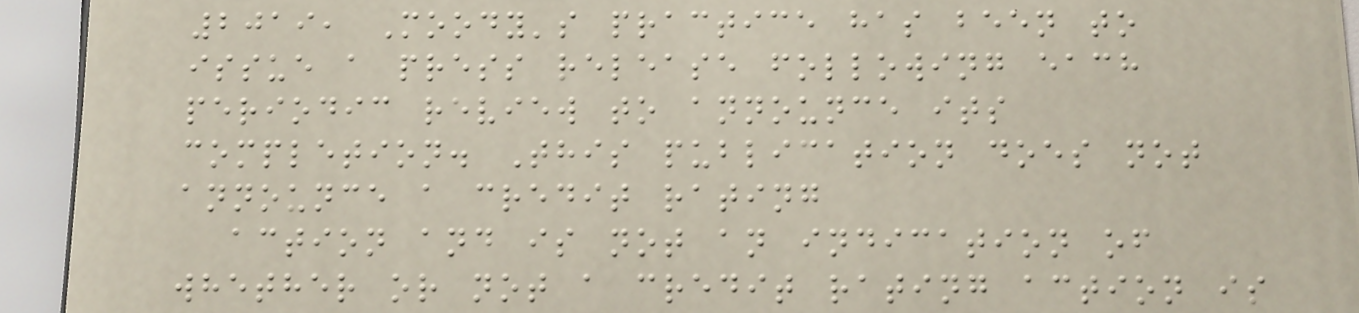2019, Moody's practice has been to
issue a press release following each
periodic review to announce its
completion. This publication does not
announce a credit rating
action and is not an indication of
whether or not a credit rating action is
